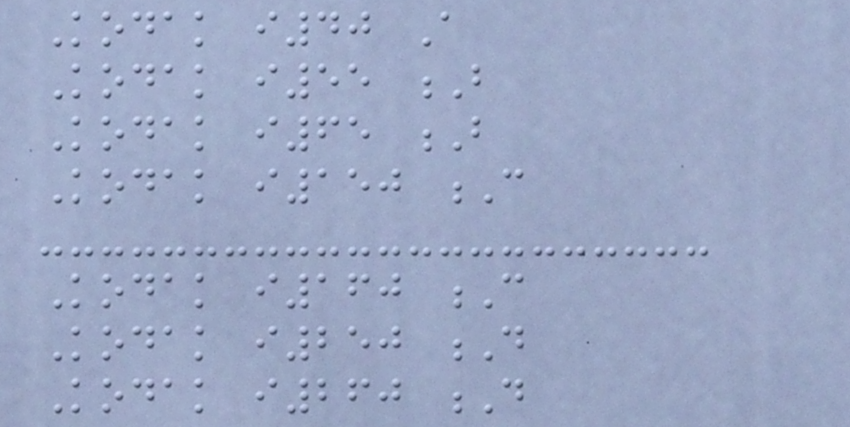Kodak i40 A
Kodak i55 B
Kodak i65 B
Kodak i150 C
Kodak i160 C
Kodak i250 D
Kodak i260 D
